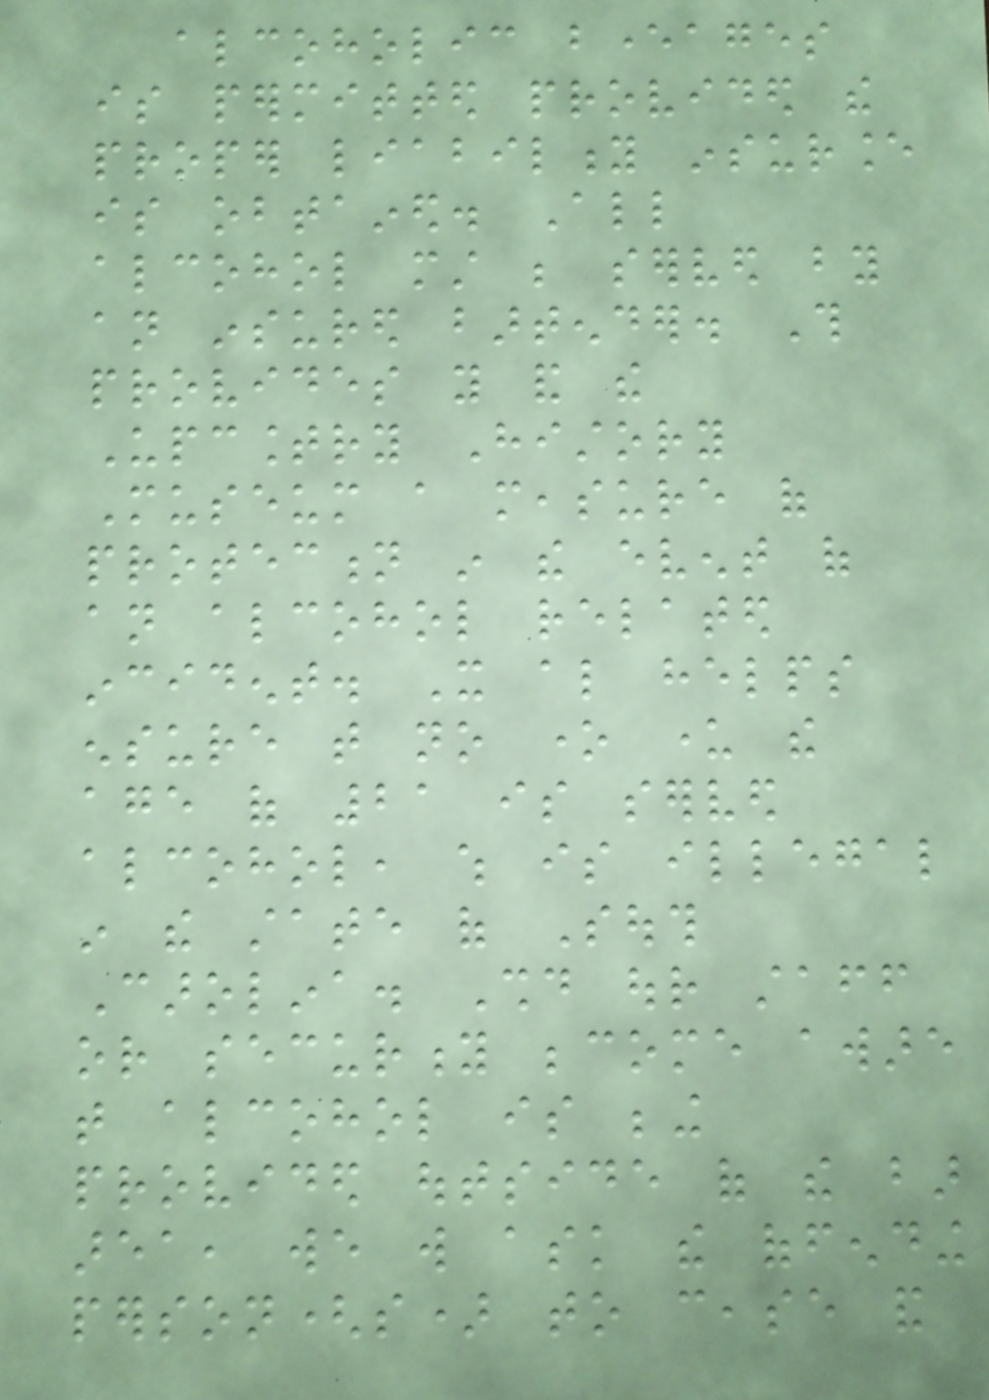alcoholic beverages
is permitted provided the
proper liability insurance
is obtained. All
alcohol must be served by
an insured bartender. This
provides you and the
Upcountry History
Museum a measure of
protection in the event of
an alcohol related
incident. It also helps
ensure that no one under the
age of 21 is served
alcohol, which is illegal
in the state of South
Carolina. Should our staff
or security become aware
that alcohol is being
provided outside of the bar
area, we will ask the offending
person(s) to cease and
